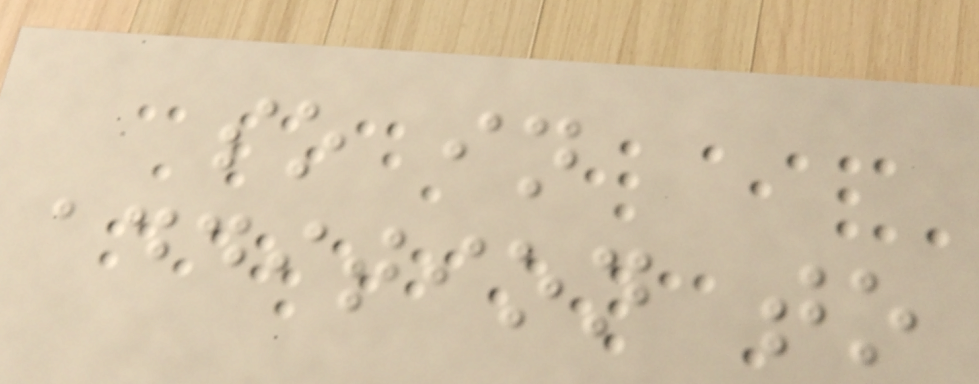so in
addition to
